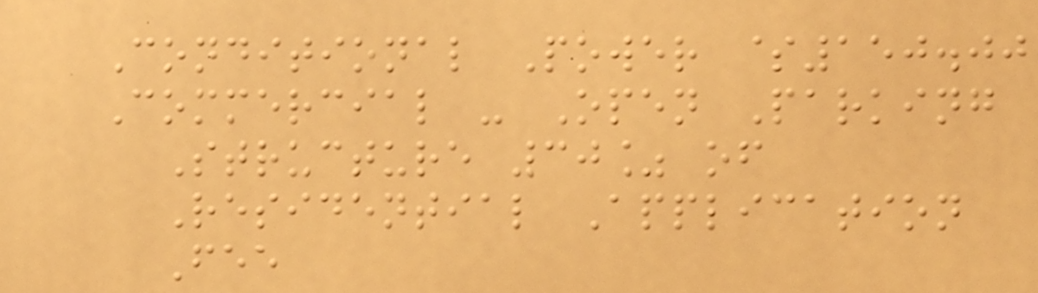Conditional Power $150.00
Commercial - Open Parking
Structure 30% of
Residential Application
Fee
